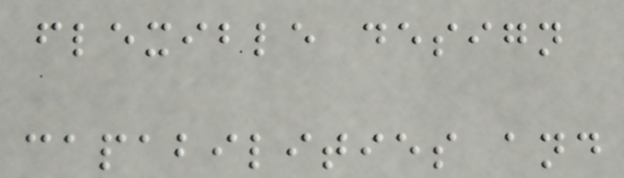flexible design
capabilities and
